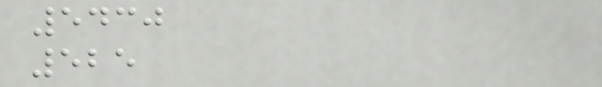5430
525
